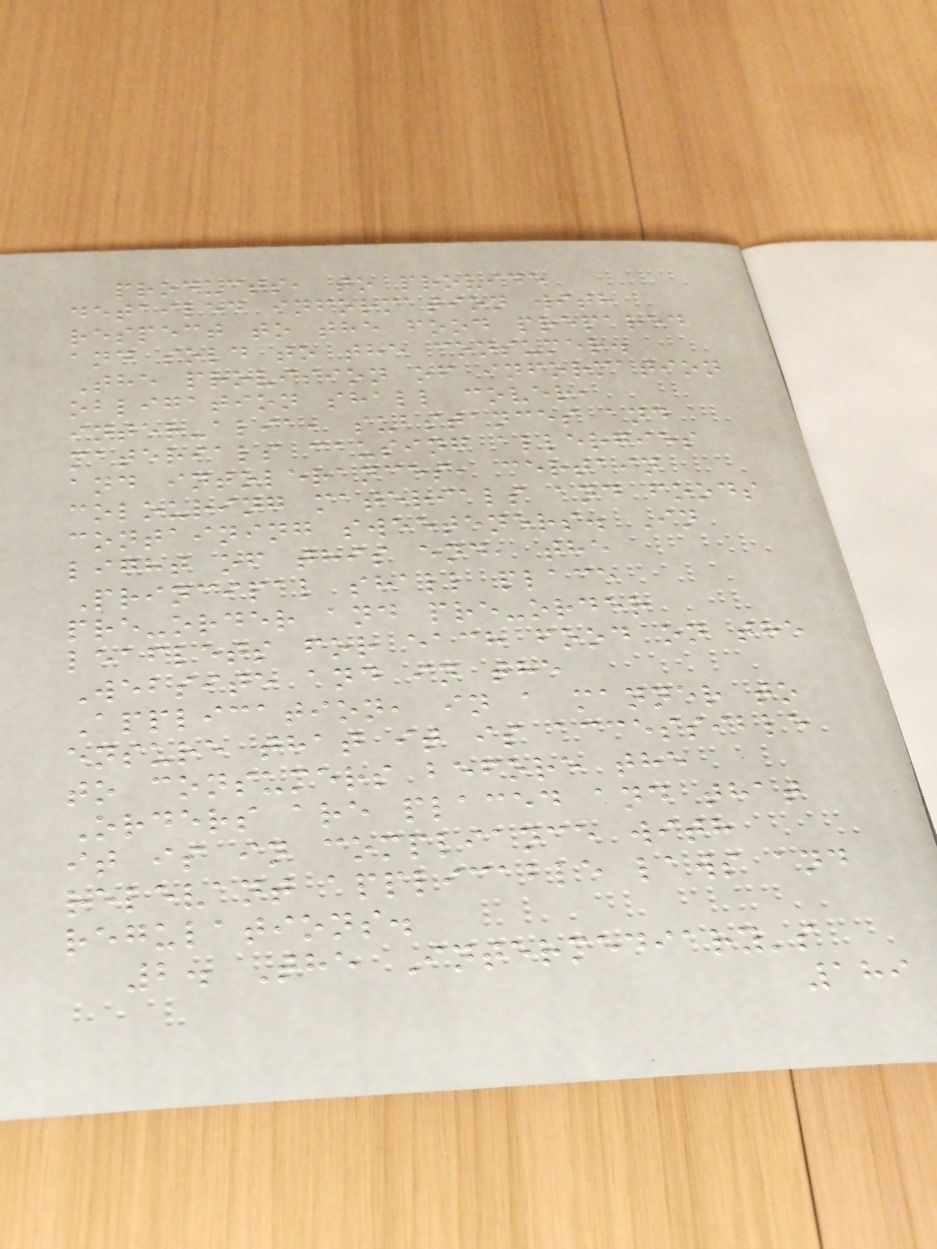products, to provide
detailed information with
respect to the food prepared
and sold to the consumer.
The provision of information
obligation shall cover,
inter-alia, substances and
materials causing allergies
and intolerances, certain
colouring materials and foods
containing sweeteners. In
light of this end, the
Principal shall place
pre-order and pre-order
leaflets for each food on the
Website and in the
Application, in a manner to
ensure that it is accessible
to consumers before the
Orders are placed and that
it is in compliance with
relevant applicable laws and
regulations.
2. The Intermediary's
189
